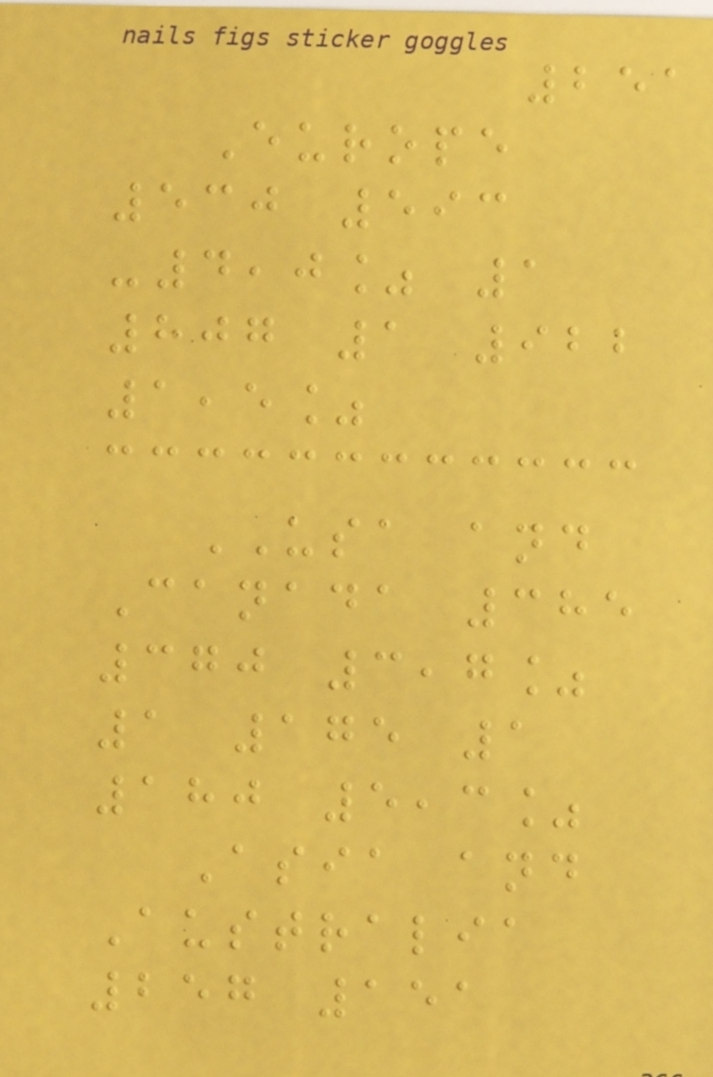251
Europe
530 593
-4,0% 1
807 1 922
1,5%
USA and
Canada 385
370 3,7%
1 175 1
180 5,3%
Asia and
Australia
257 151
